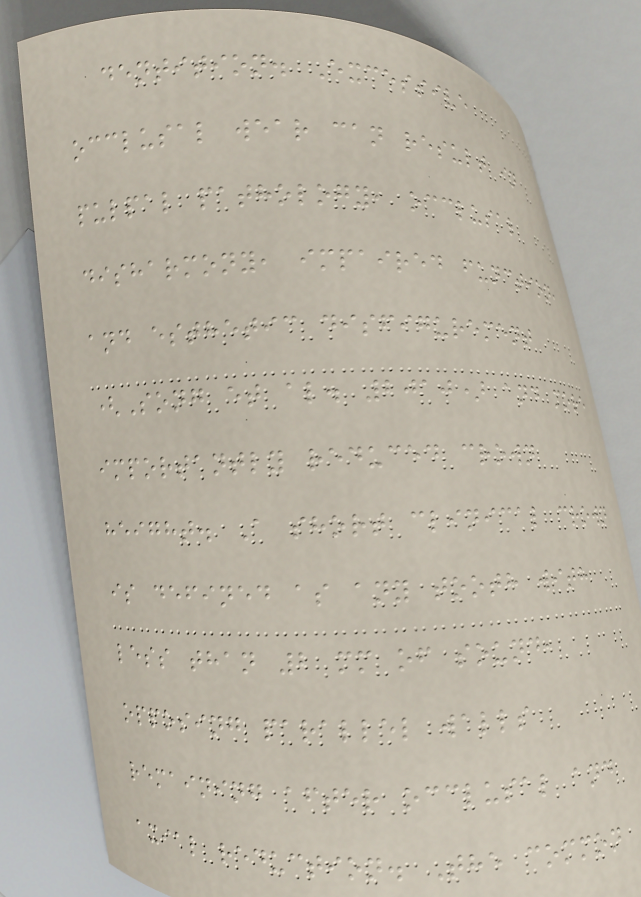dentition. Excessive
occlusal wear can result in
pulpal pathology, occlusal
disharmony, impaired function,
and esthetic disfigurement
(Song et al. 2010) and more
importantly reduced crown
height. A short clinical crown
is defined as any tooth with
less than 2 mm of sound,
opposing parallel walls
remaining after occlusal and
axial reduction. The common
